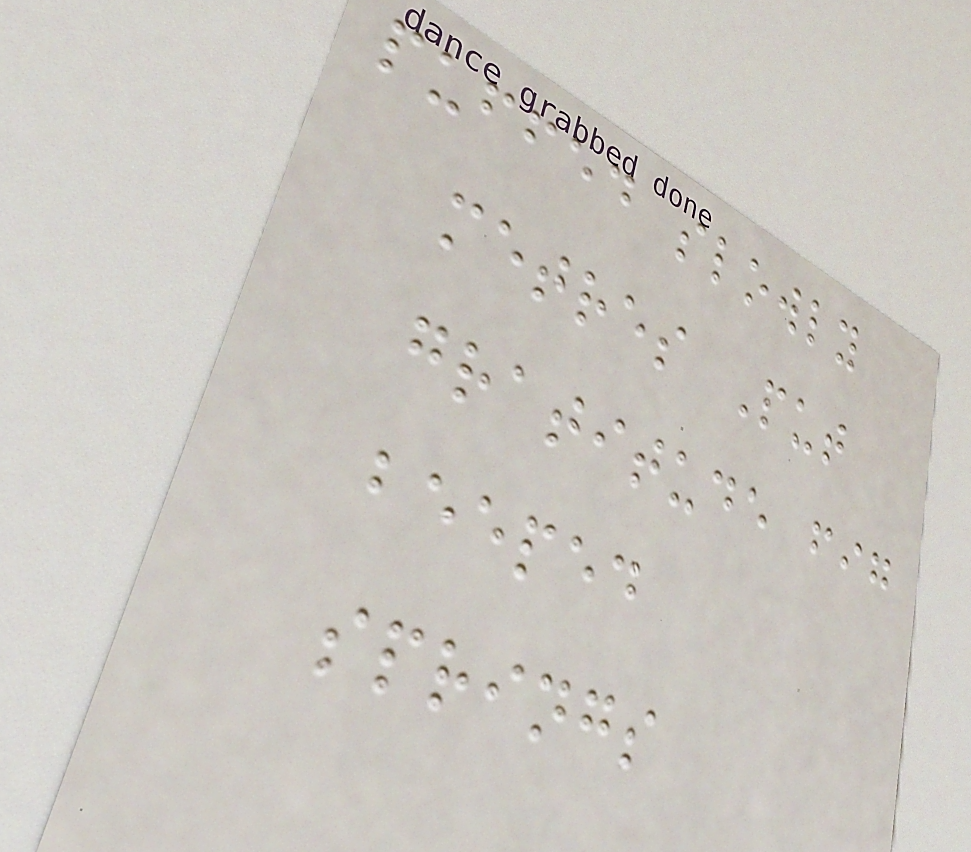puffed slowly
metres Put
gratitude fig
beeped
springs
